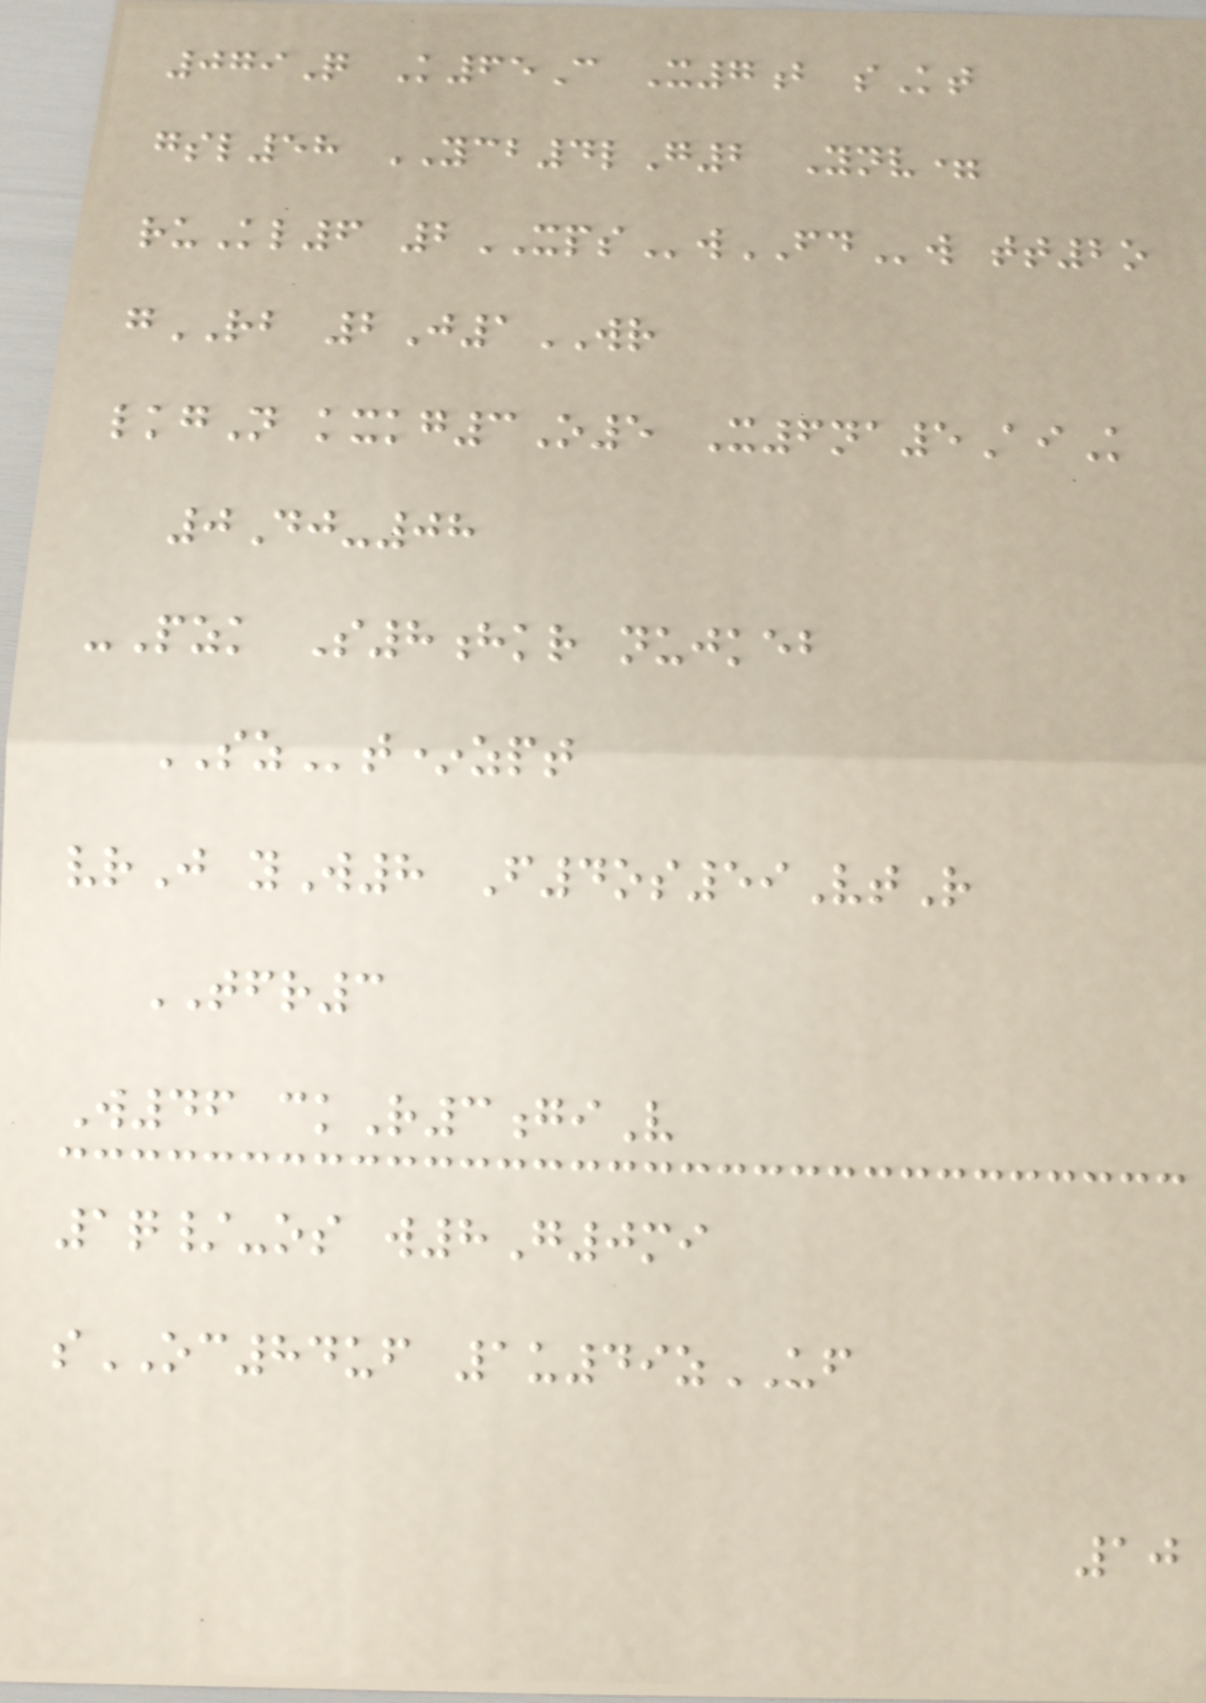079Q K65C X7b sKt
gsl58 YCB4lG2 Ynv=
ruKl6 2XPSwFDw tt2o
gRB 2J1WR
lkgN kxkg3O5 X6na5AiK
0Dj-08
-Pzk S8hkr nujkeb
SZt*zpt
vrJ yW8 F4os59VtR
TFR3
W46 ckR3giV
1q/-os w8G0mi
sOC84uf 1u49zUF
10
